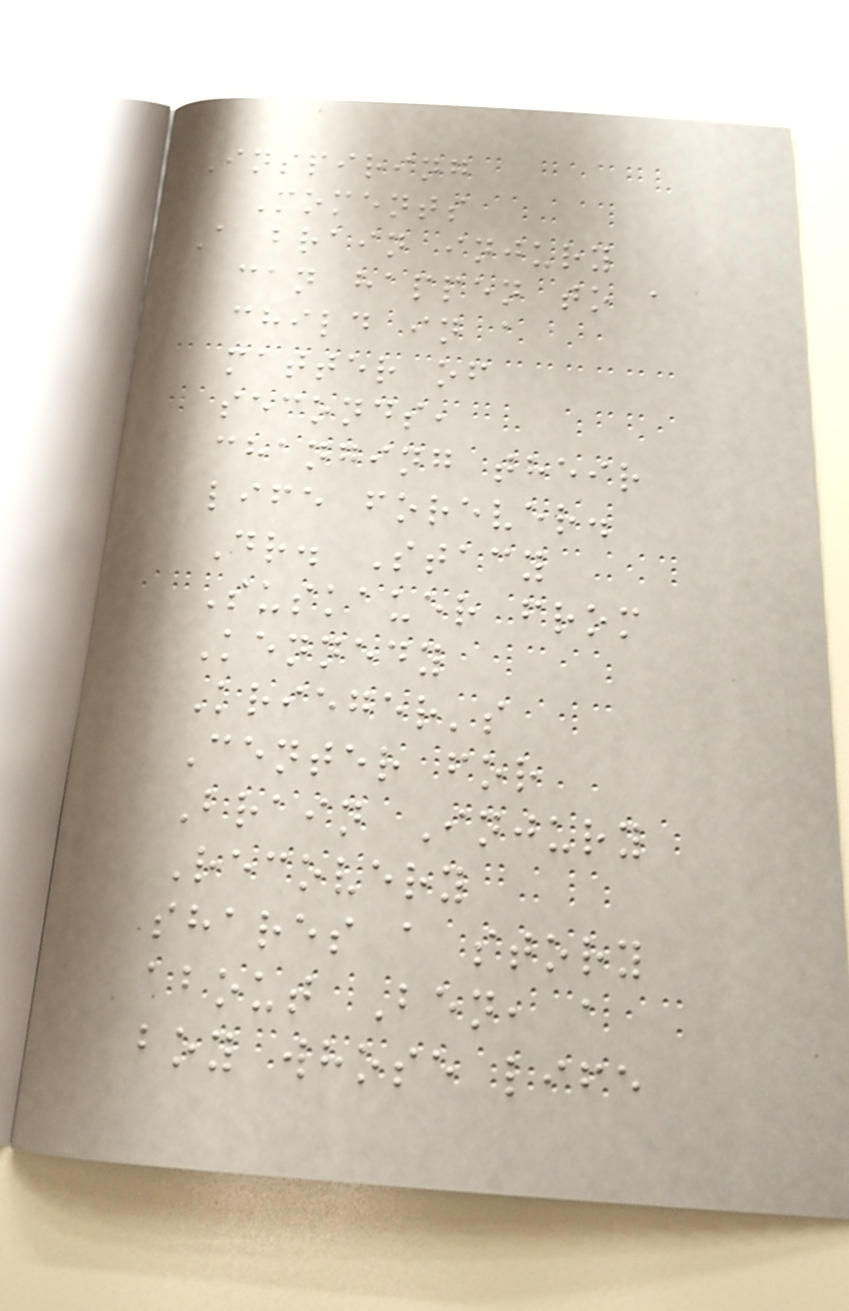Inspiring
Moments
A brain injury
can happen to a
child in a
matter of
seconds,
changing their
life forever.
Dr. Stacy
Suskauer from
Kennedy
Krieger's
Center for
Brain Injury
Recovery
shares a story
about Ben, a
boy whose life
